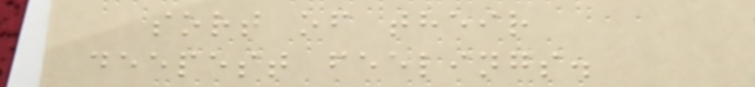sort of their
deepest feelings.
